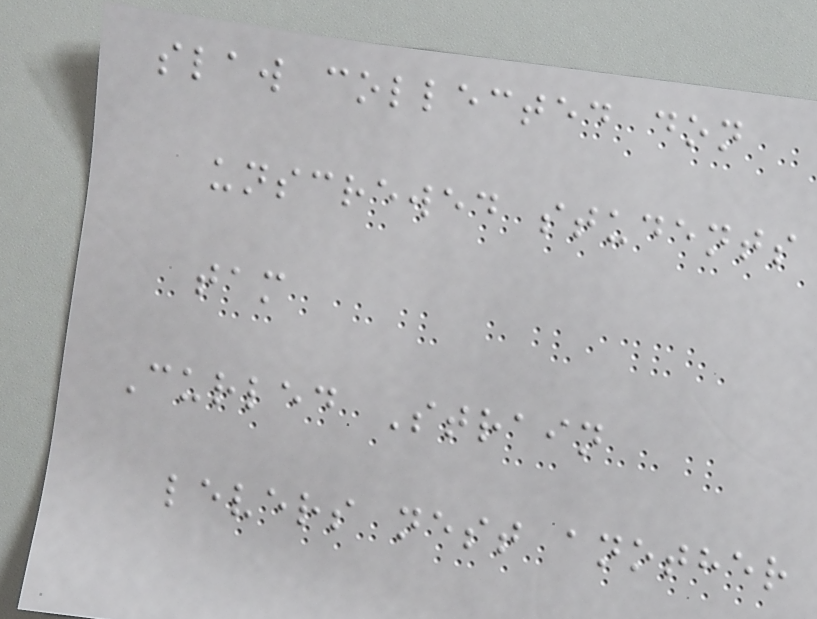slaw collected don
unscrewed students
tam
Curled Strain
levers nest another
